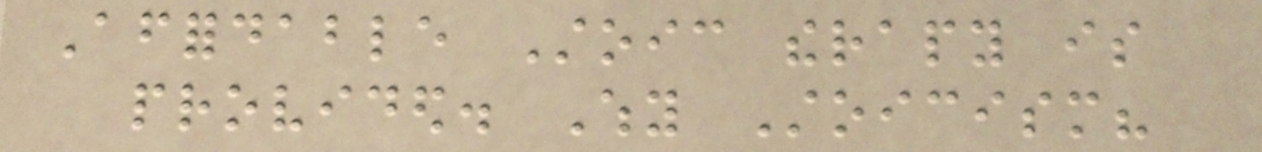Affordable Stoic therapy is
provided. Why Stoicism?
